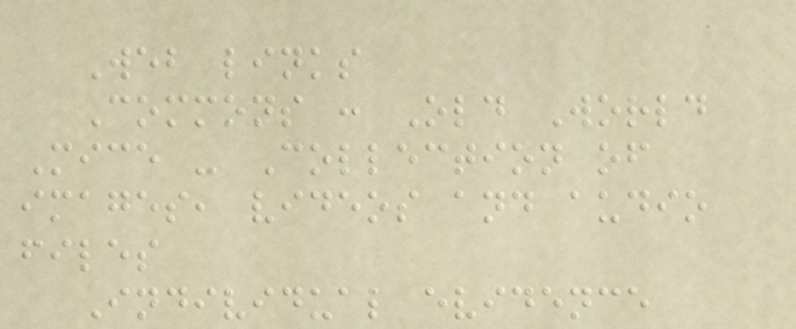Web links
Commons : Old World
Mice - Collection of
images, videos and audio
files
Individual evidence
